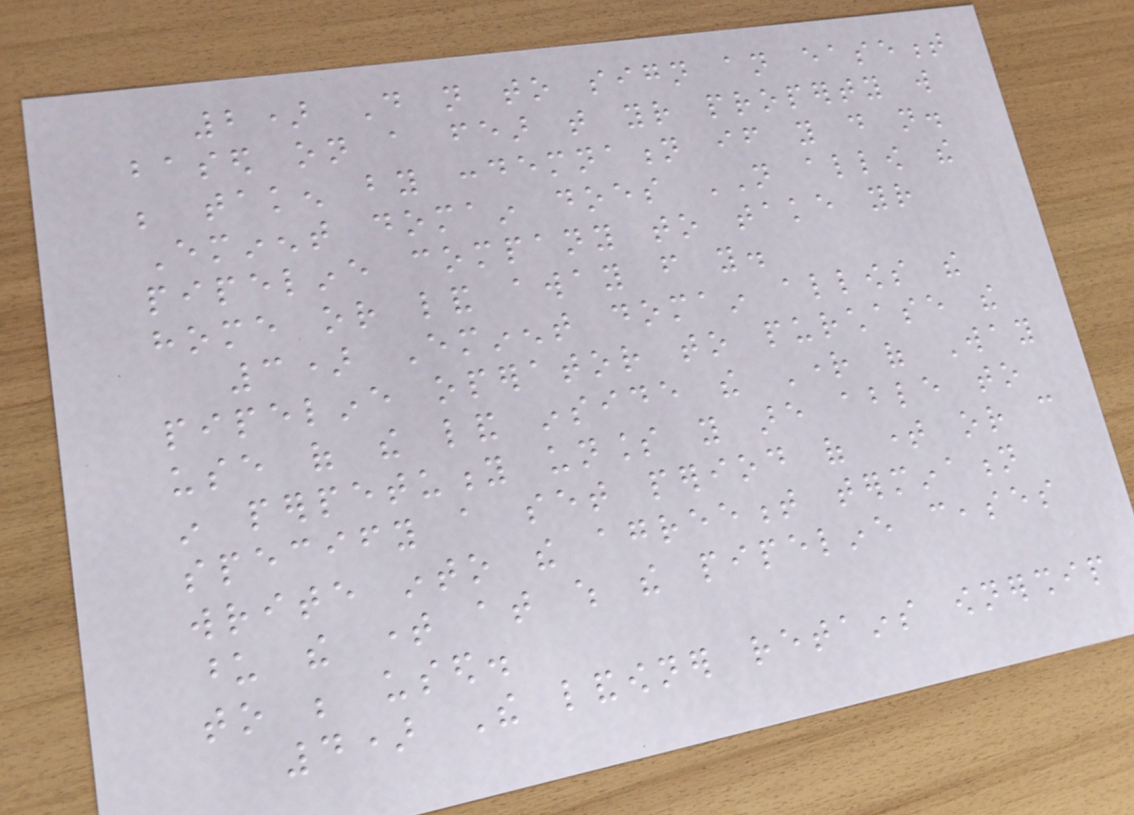2) Do not to sign an easement
based on a fear that your property will
be taken by condemnation if you do not.
Eminent domain does NOT allow the
pipeline company to take your
home or land away from you.
3) Eminent domain allows the
pipeline operator to purchase the
use of the land inside the Right of Way
in perpetuity unless you are able to
specify a set period of time or can
write into the agreement termination
upon the time at which the pipeline ceases
to be used.
4) The landowner retains ownership
